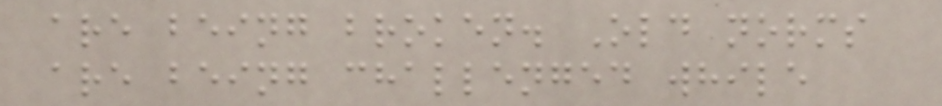are being broken. Old norms
are being challenged while
